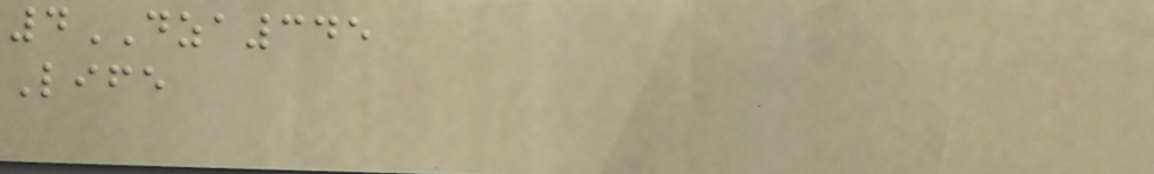4DZA345
Life
